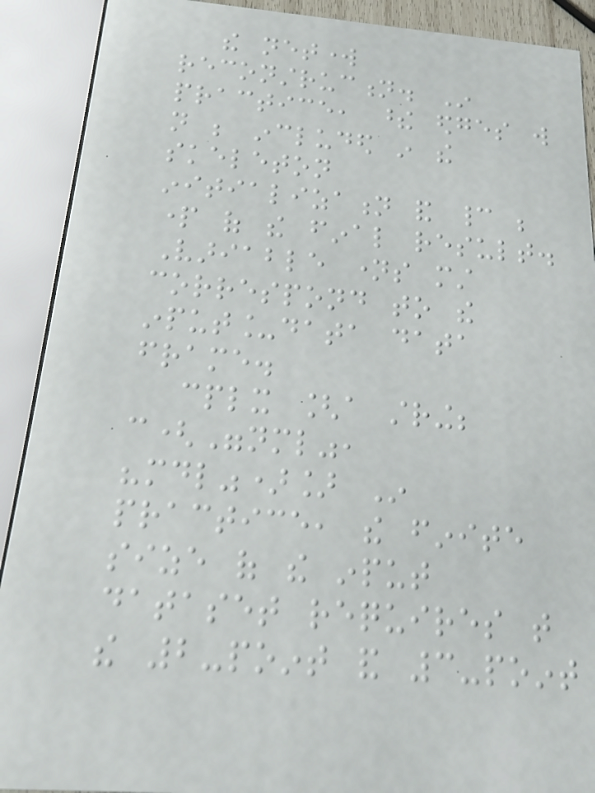the network
reconstruction. In
practice, these edges will
not be included in the
skeleton
initialization and cannot be
part of the final result.
Variable names must
correspond to the
input_data data
frame.
cplx [a string;
c("nml",
"mdl")] In
practice, the finite
size of the input
dataset requires that
the 2-point and 3-point
